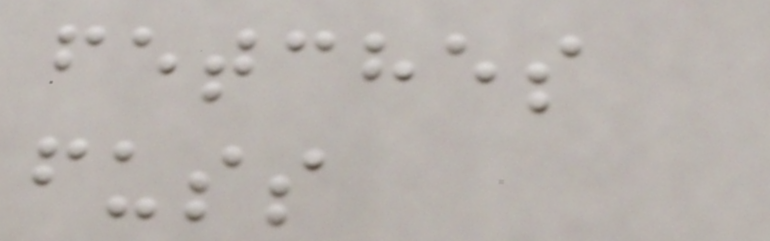fetches
fuss
